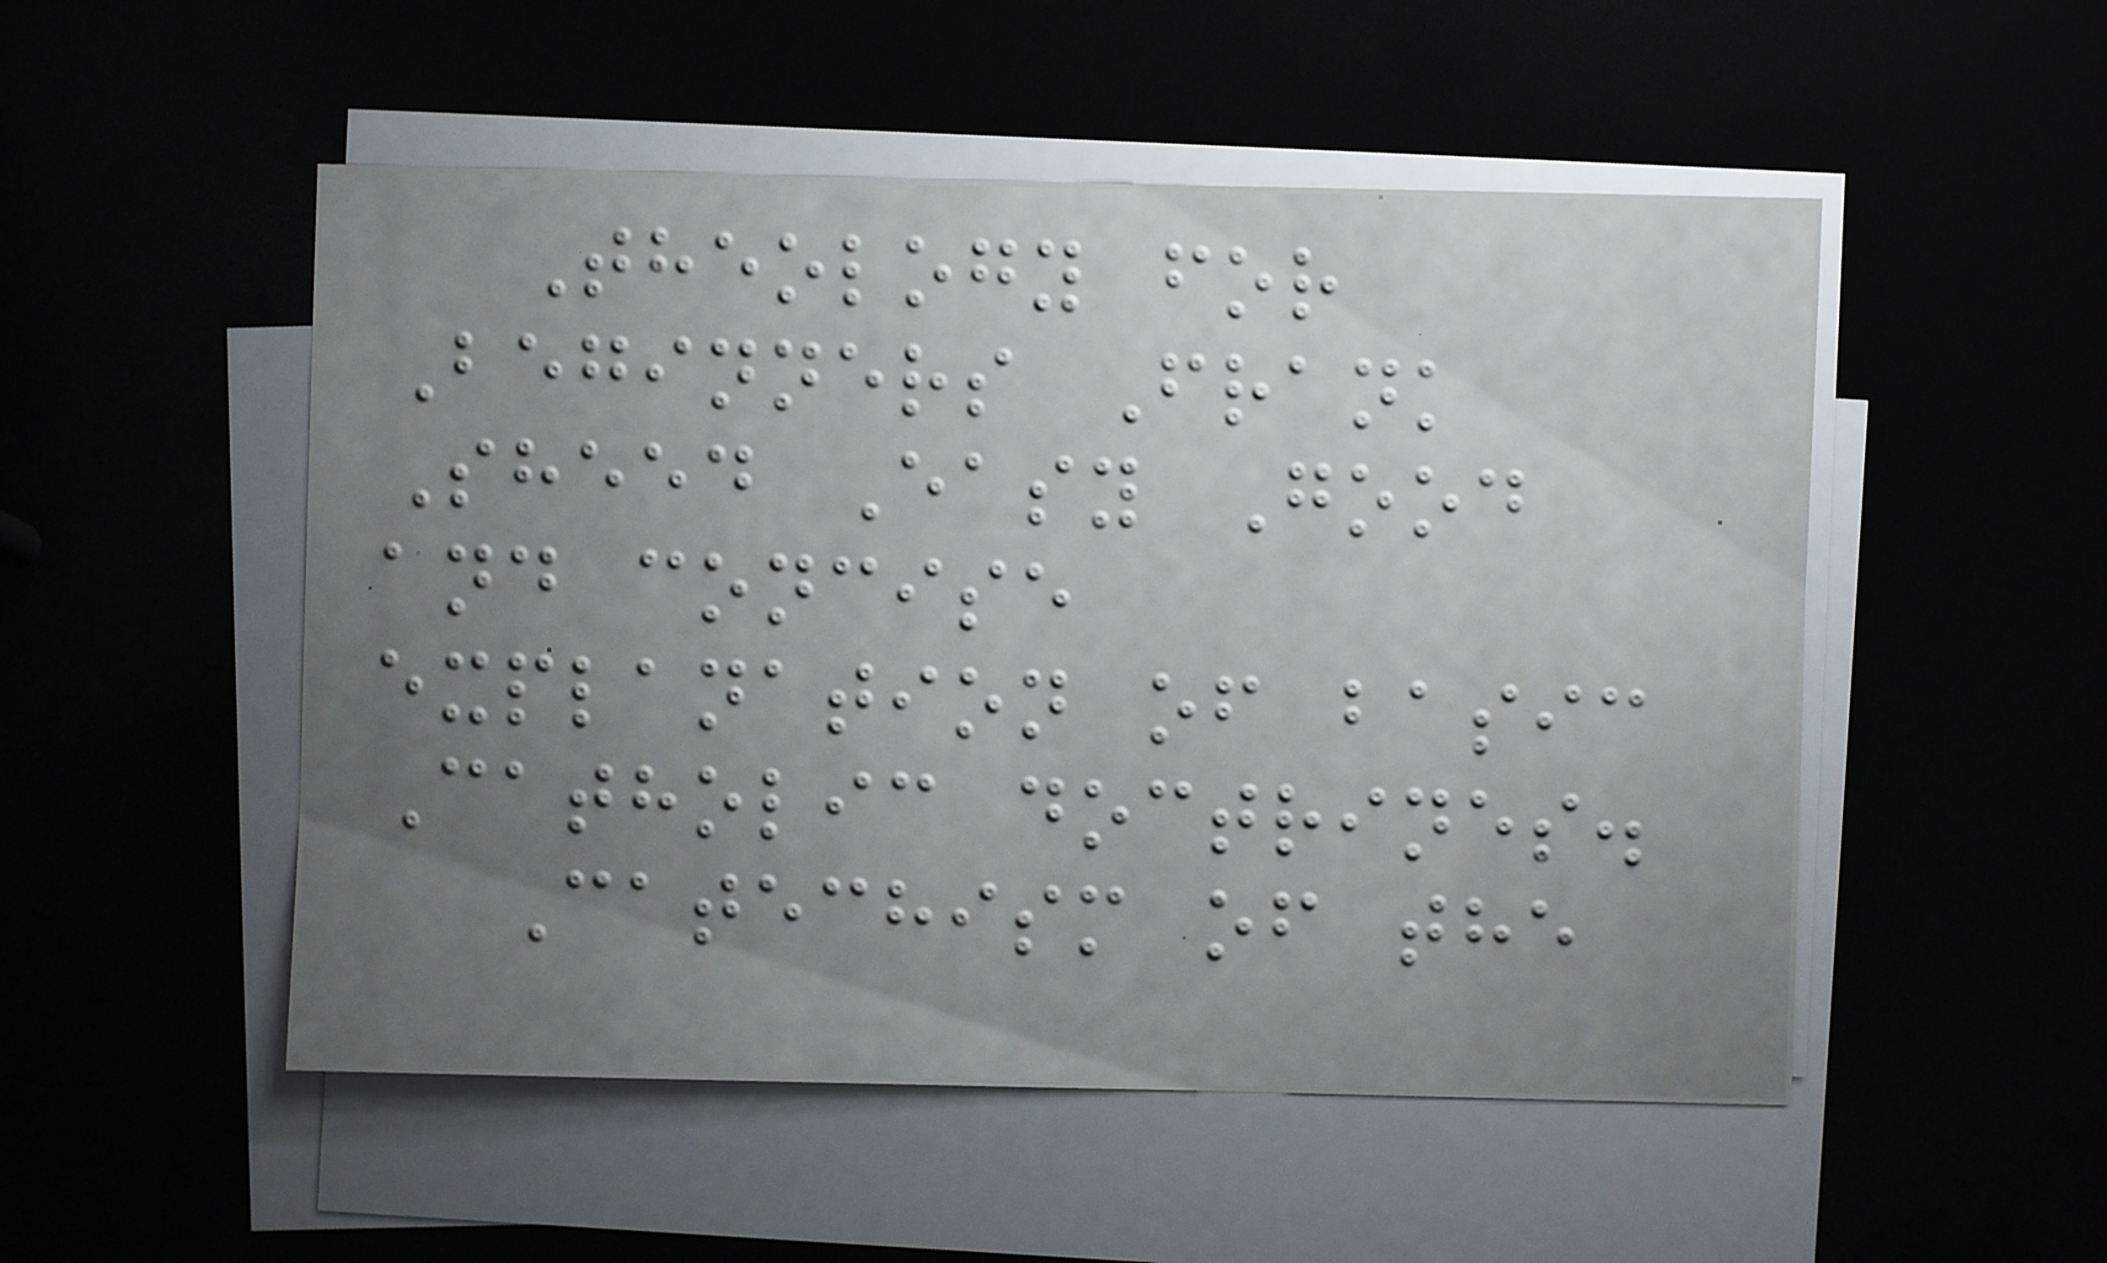Theology for
Beginners Frank
Sheed Easy Good
and concise
explanation of basic
Catholic doctrines.
Catechism of the
